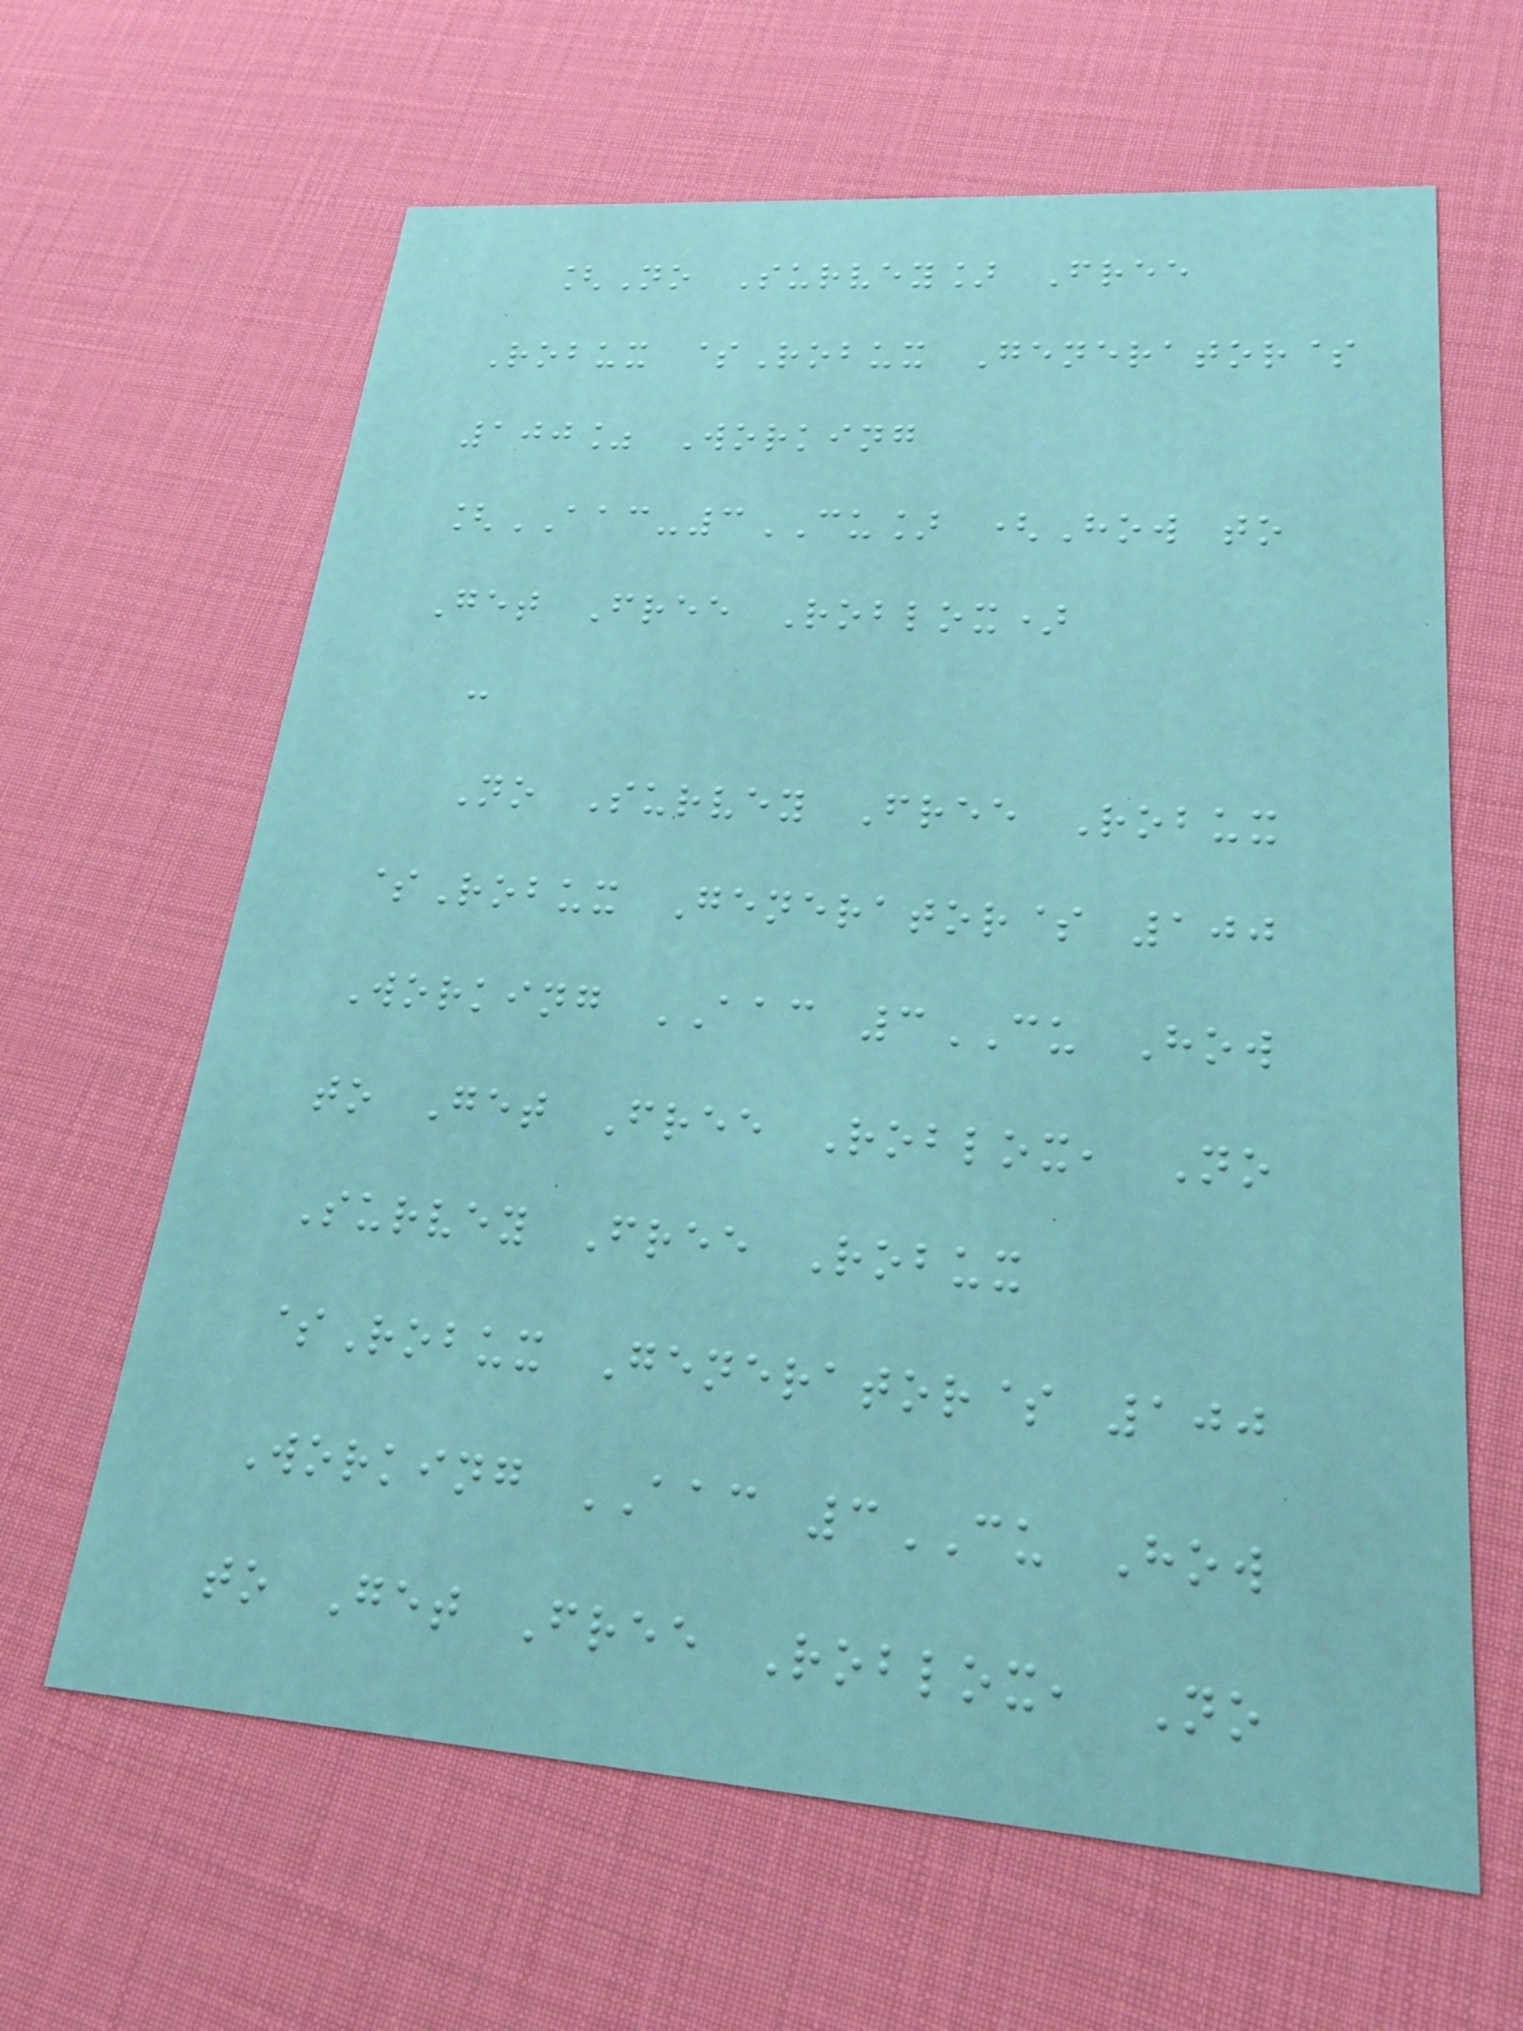[No Survey] Free
Robux $Robux Generator$
100% Working
[AAC-3CU] (How to
Get Free Roblox)
:
No Survey Free Robux
$Robux Generator$ 100
Working AAC 3CU How
to Get Free Roblox, No
Survey Free Robux
$Robux Generator$ 100
Working AAC 3CU How
to Get Free Roblox, No
